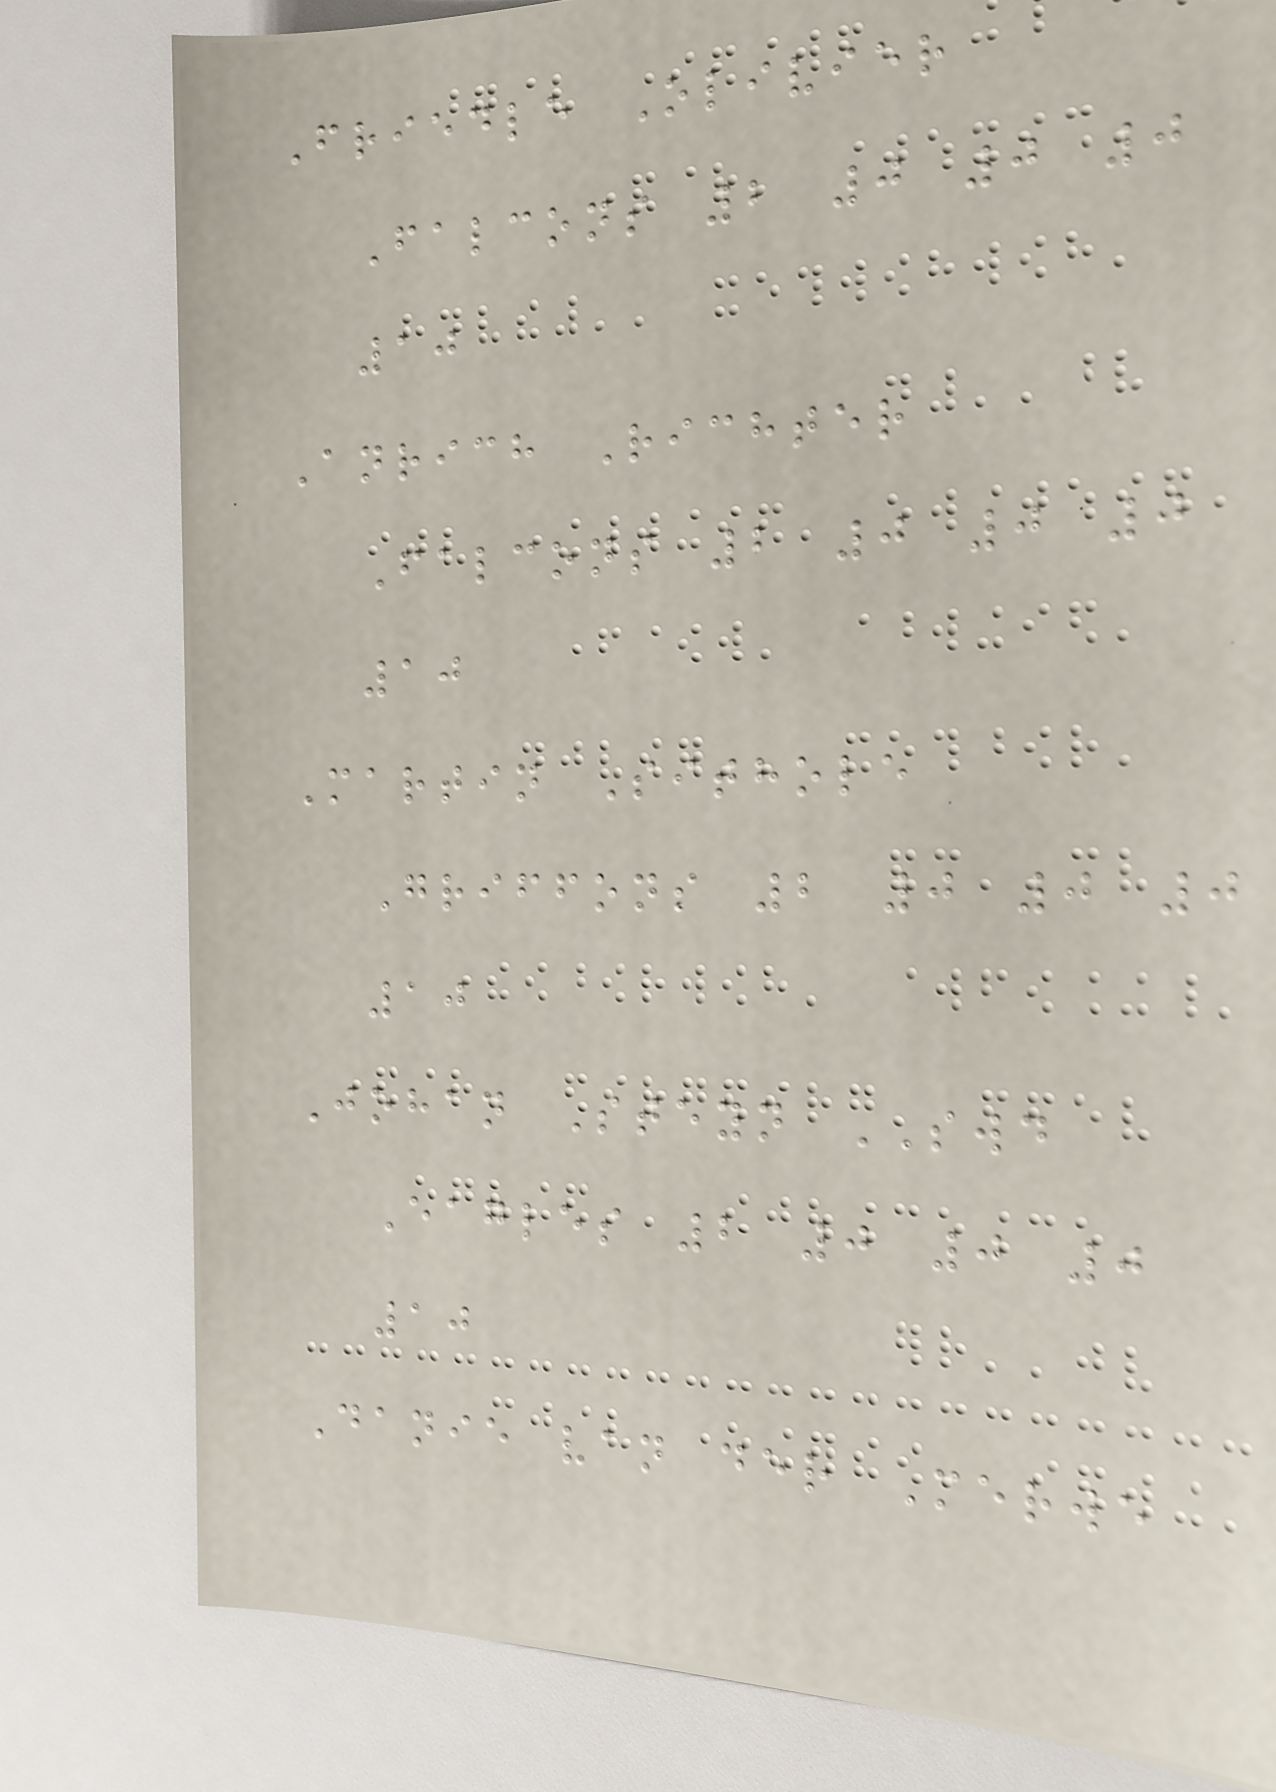Friedle Olivier
Falcons 2 0 0 0
10
Anrich Richter
Falcons 2 0 0 0
10
Martin Sithole
Griffons 2 0 0 0
10
Johan Steyn SWD
Eagles 2 0 0 0
10
Danie van der Merwe
